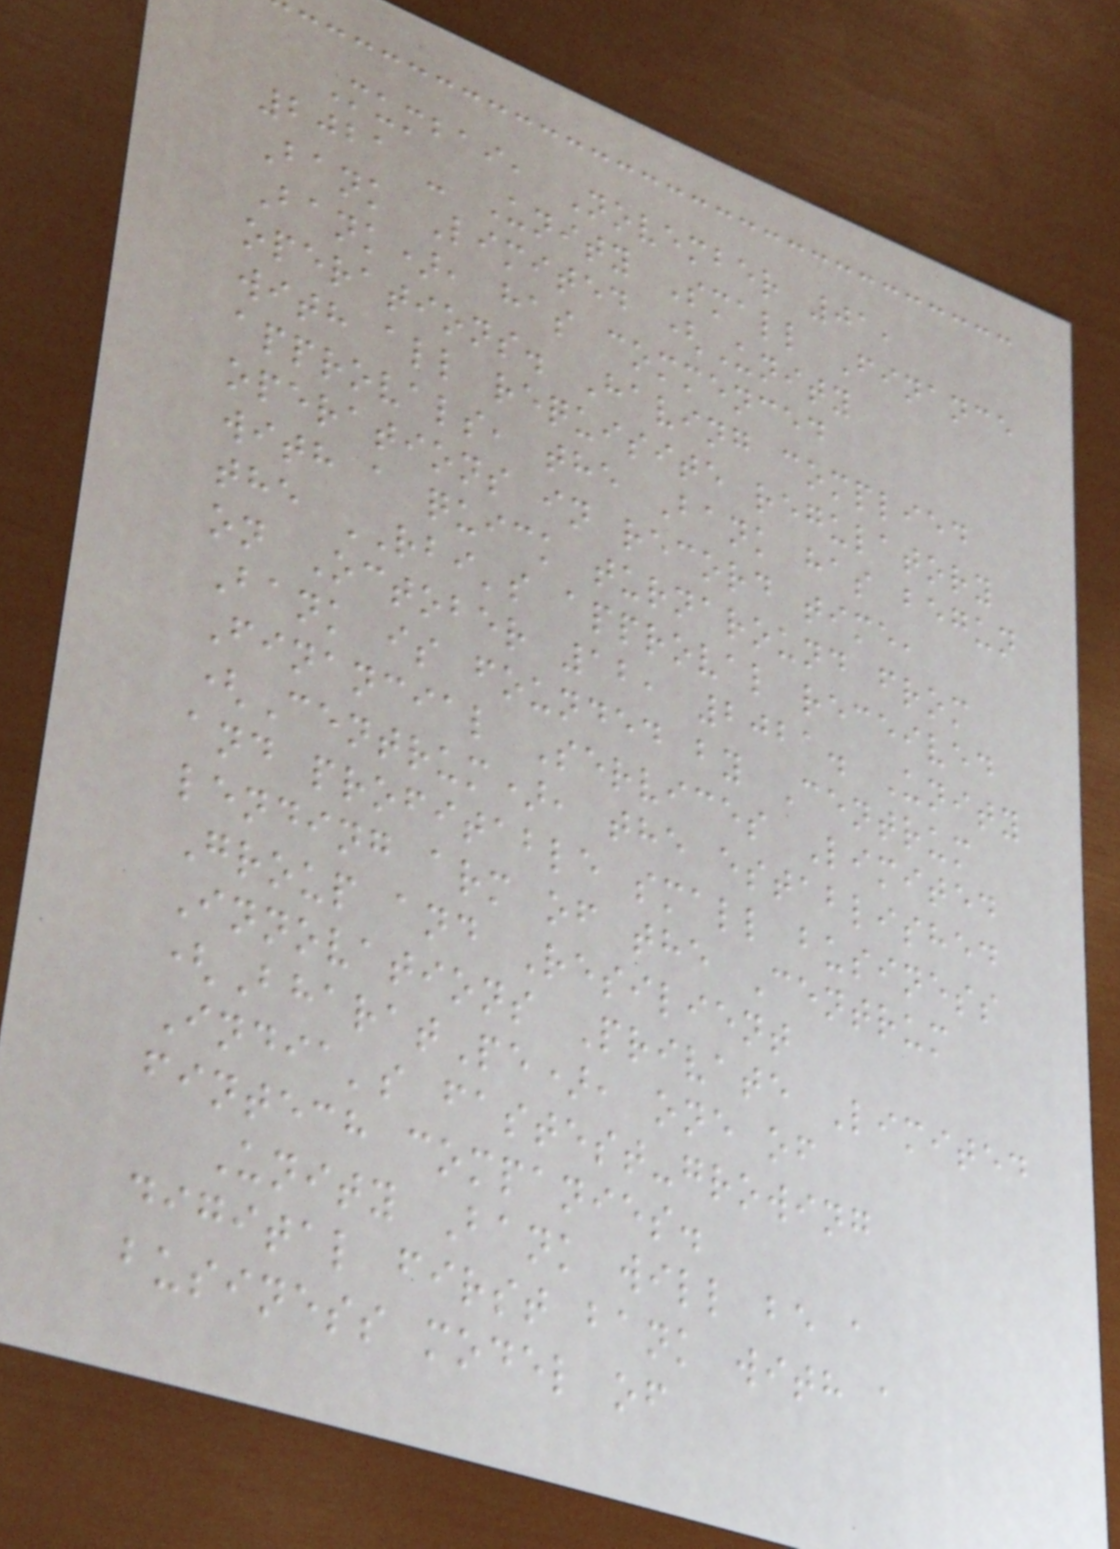Mumbai, November 01,
2021 - Unity Small Finance
Bank Limited (Unity
Bank), has commenced
operations. Having complied
with all requisite regulatory
approvals, the Bank has begun
operations in record time,
with a quick turnaround from
the RBI's approval received
on October 12, 2021. Unity
Bank is founded by Centrum
Financial Services Limited
(Centrum), the established
and profitable small business
lending arm of the Centrum
Group and Resilient
Innovations Private Limited
(BharatPe), one of
India's fastest-growing
fintech companies.
Unity Bank will be a
digital first bank with a
business model of
